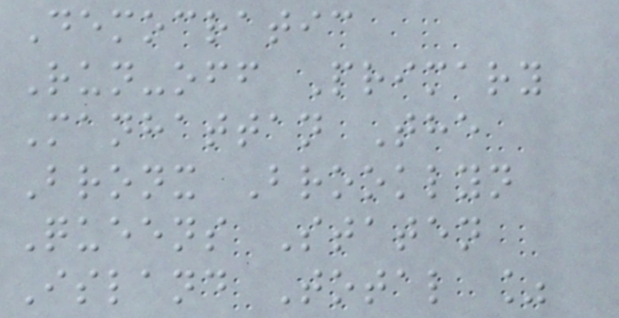Democratic
Run-off Primary
Manhattan The
Bronx Brooklyn
Queens Staten
Island Total %
